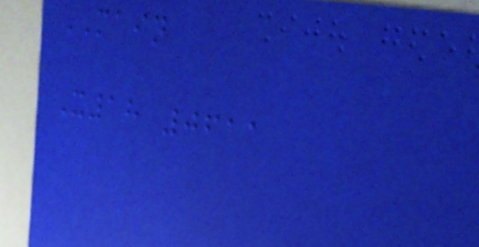MAIN
X18 0611
